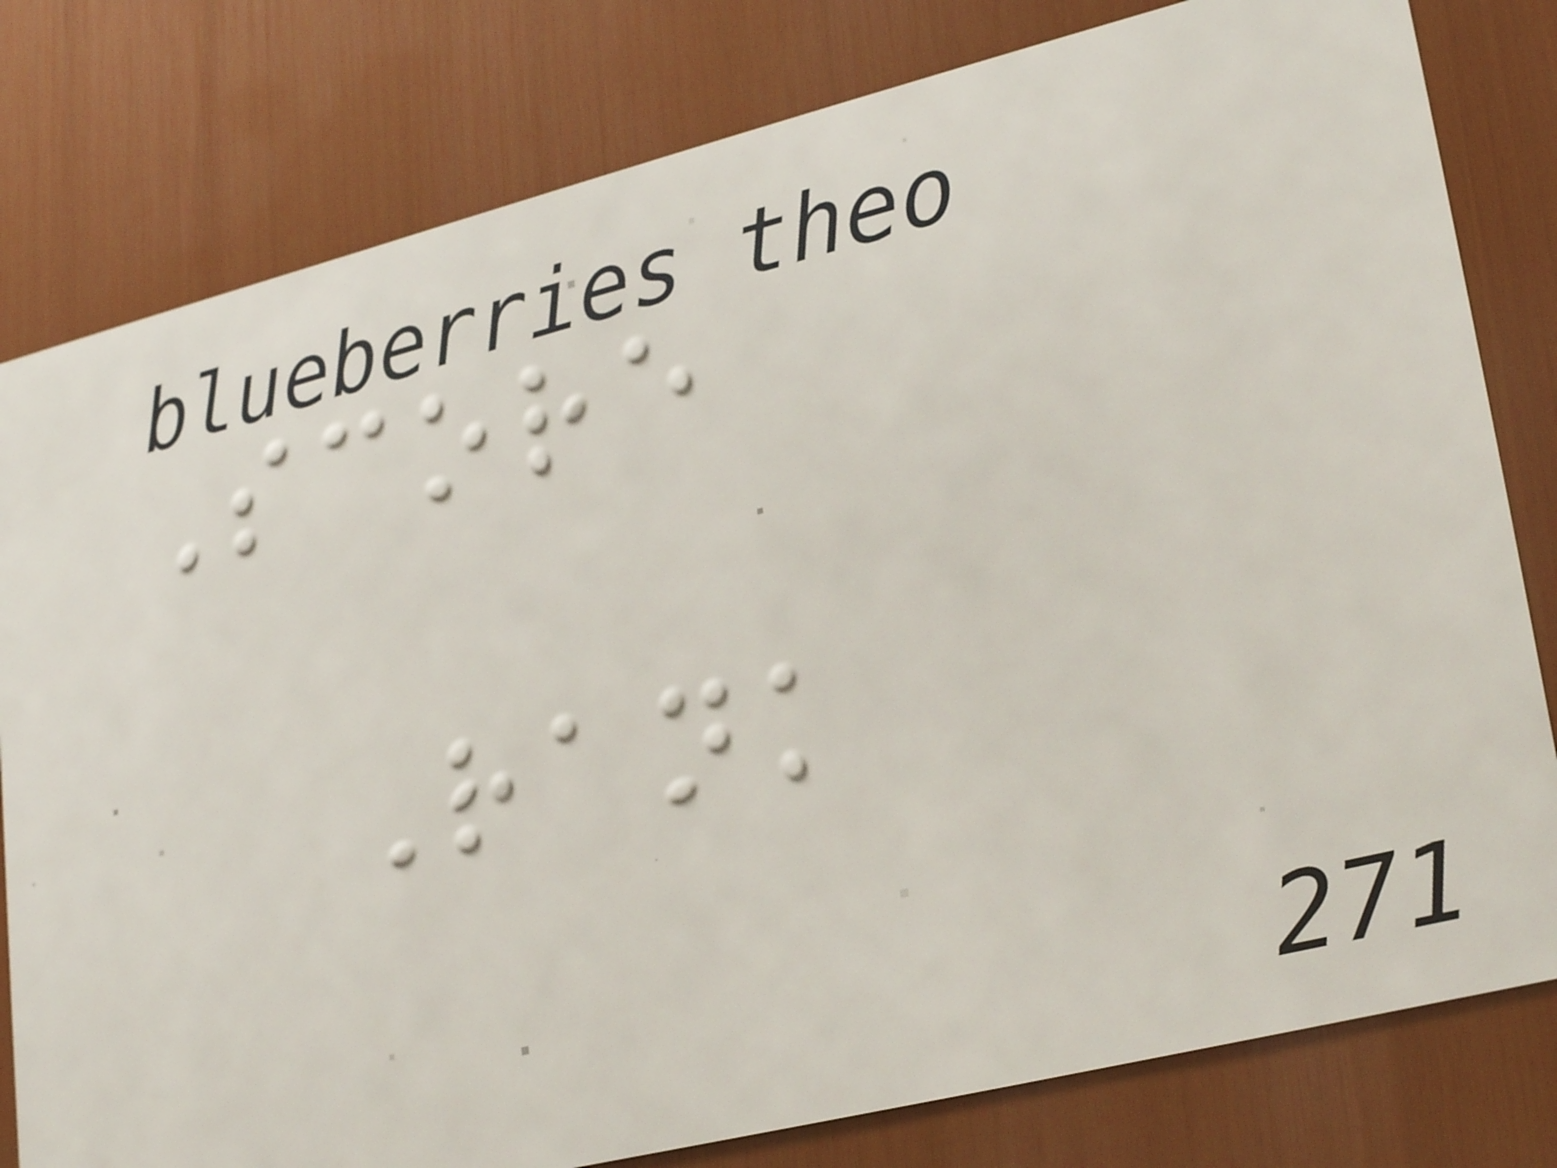Score
Rank
